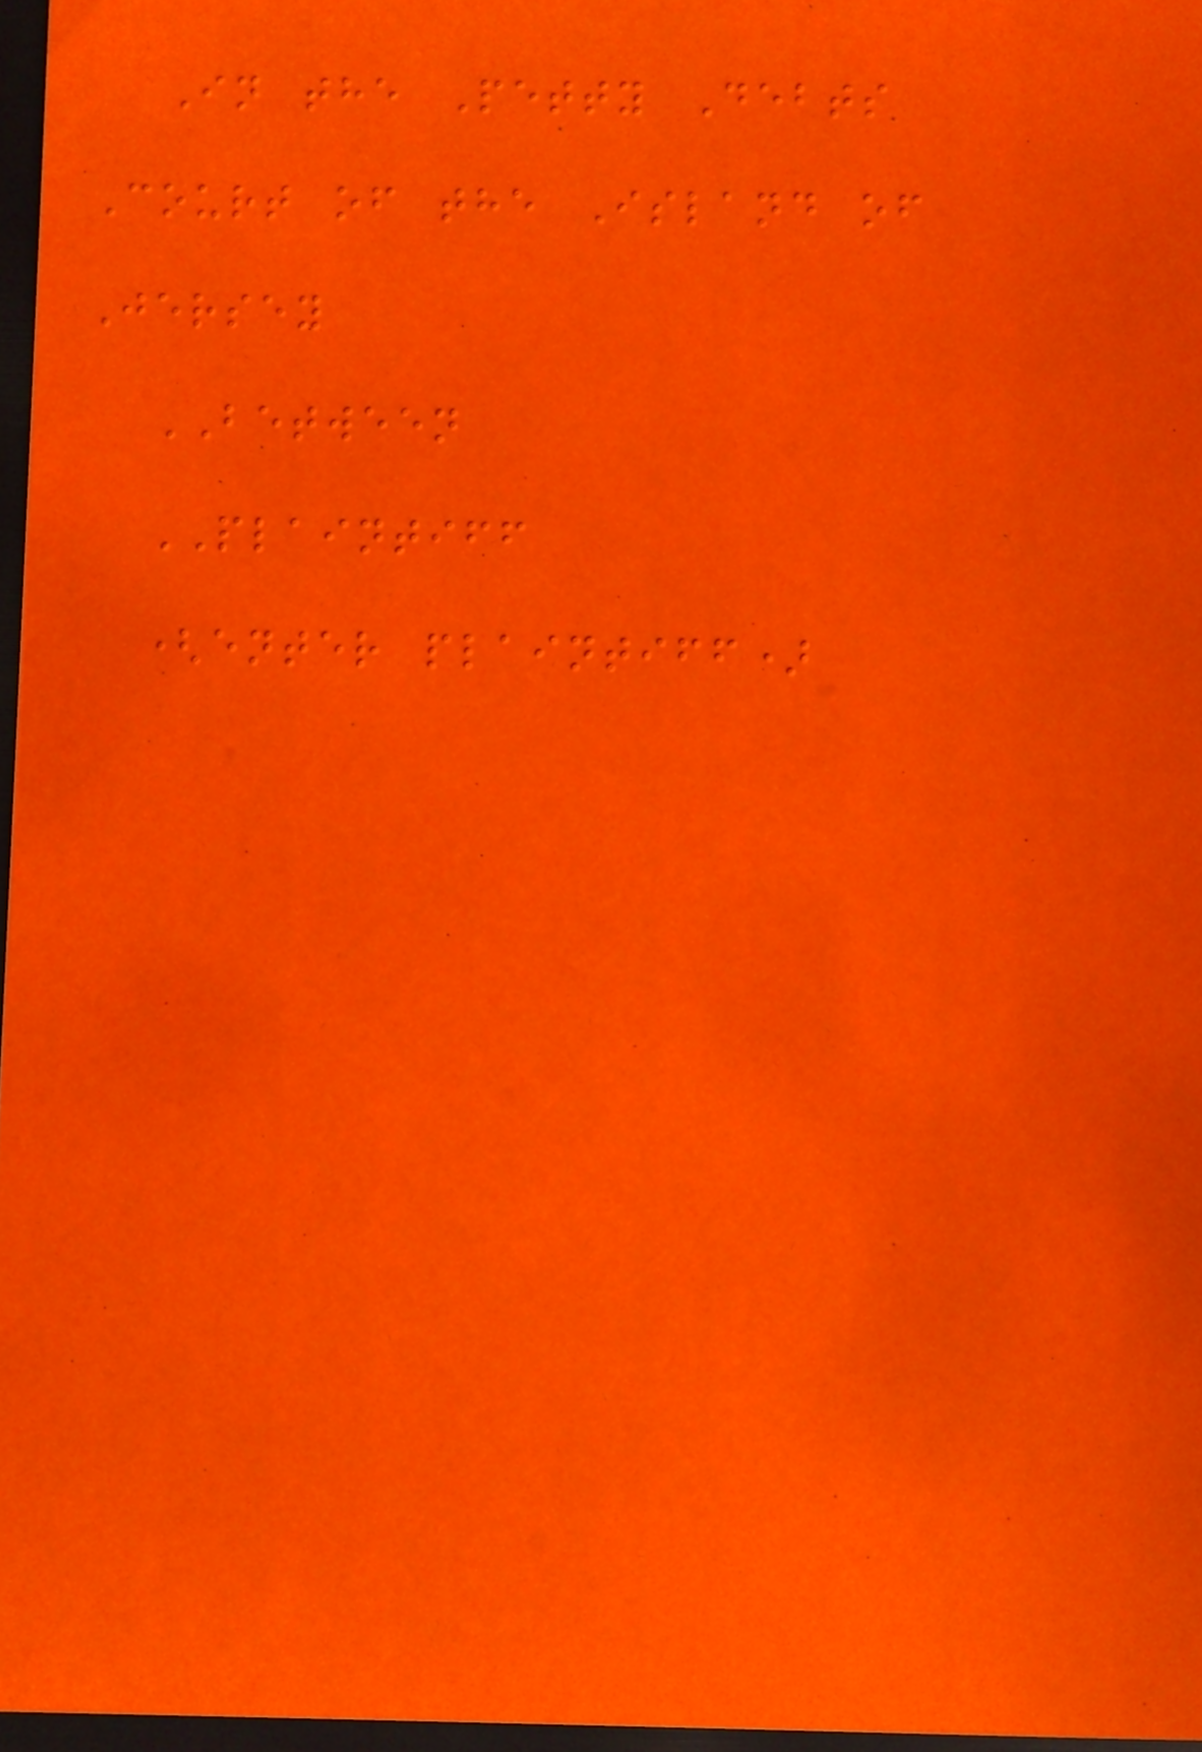In the Petty Debts
Court of the Island of
Jersey
BETWEEN
PLAINTIFF
(enter plaintiff)
